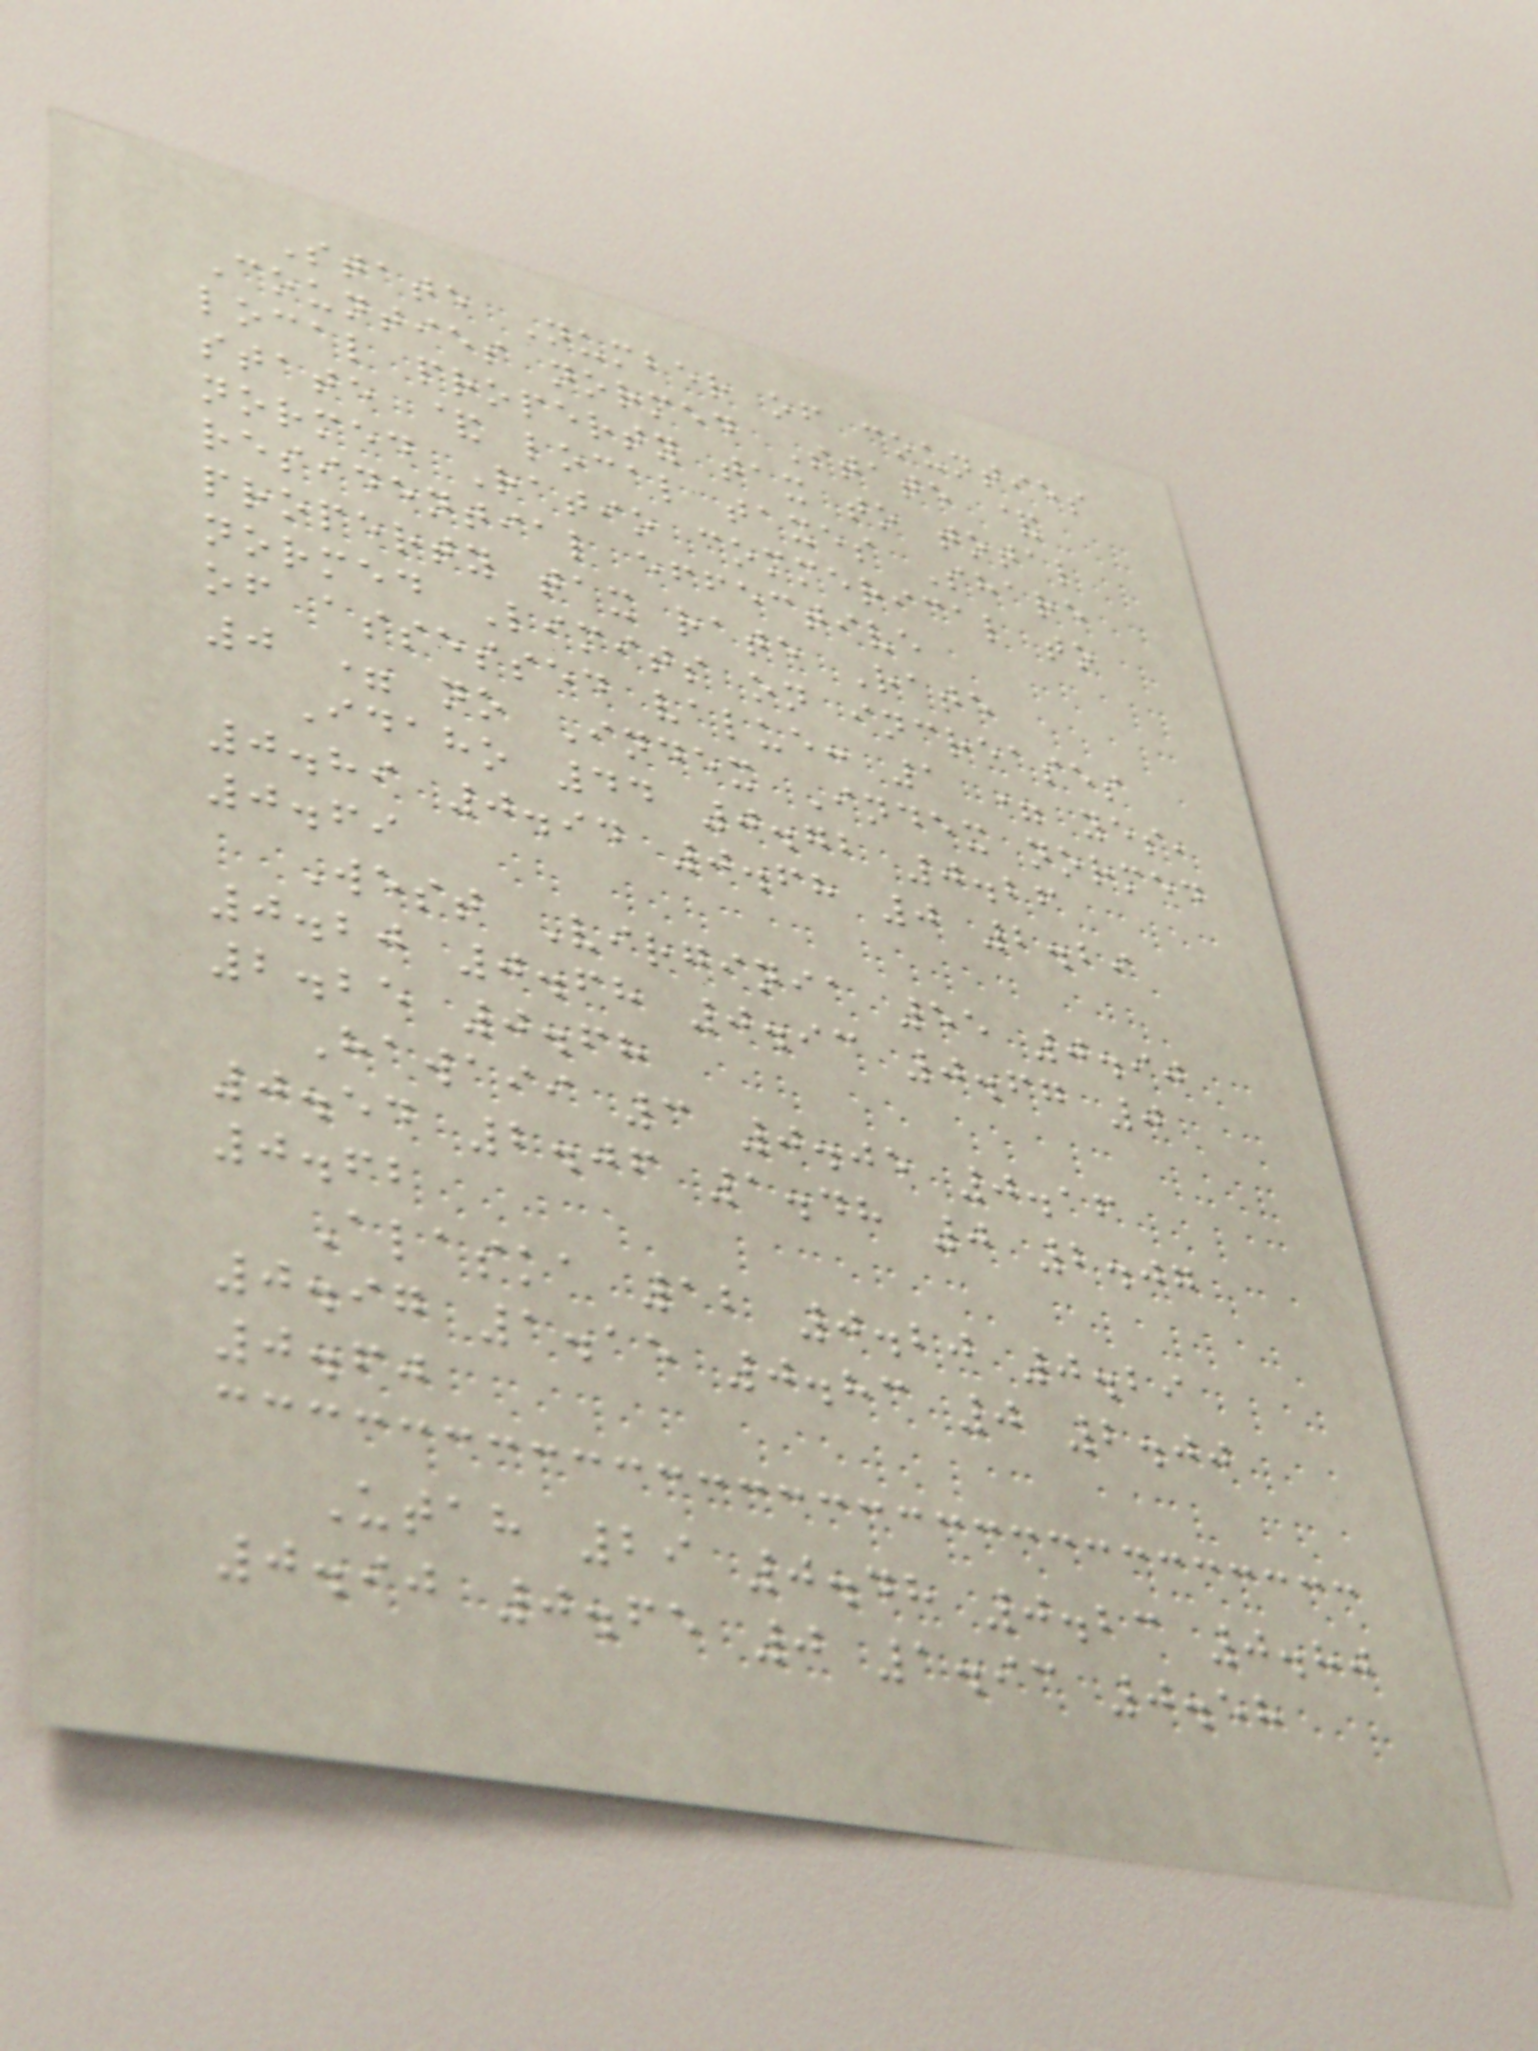State Number of counties
Counties normed State &
local property tax to total
state & local taxes Share
normed Ratio commerical to
residential effective
property tax rate Rate
normed Limits on increases
of assessed value: 1 = yes,
0 = no Index Index normed
Idaho 44 0.72 0.26
0.89 0.94 0.68 0 2.29
0.69
West Virginia 55 0.90
0.20 0.68 0.93 0.67 0
2.25 0.68
Hawaii 3 0.05 0.16
0.54 2.06 1.48 0 2.07
0.62
Alaska 12 0.20 0.29
0.97 1.15 0.83 0 2.00
0.60
Utah 29 0.48 0.23 0.80
0.90 0.65 0 1.93 0.58
